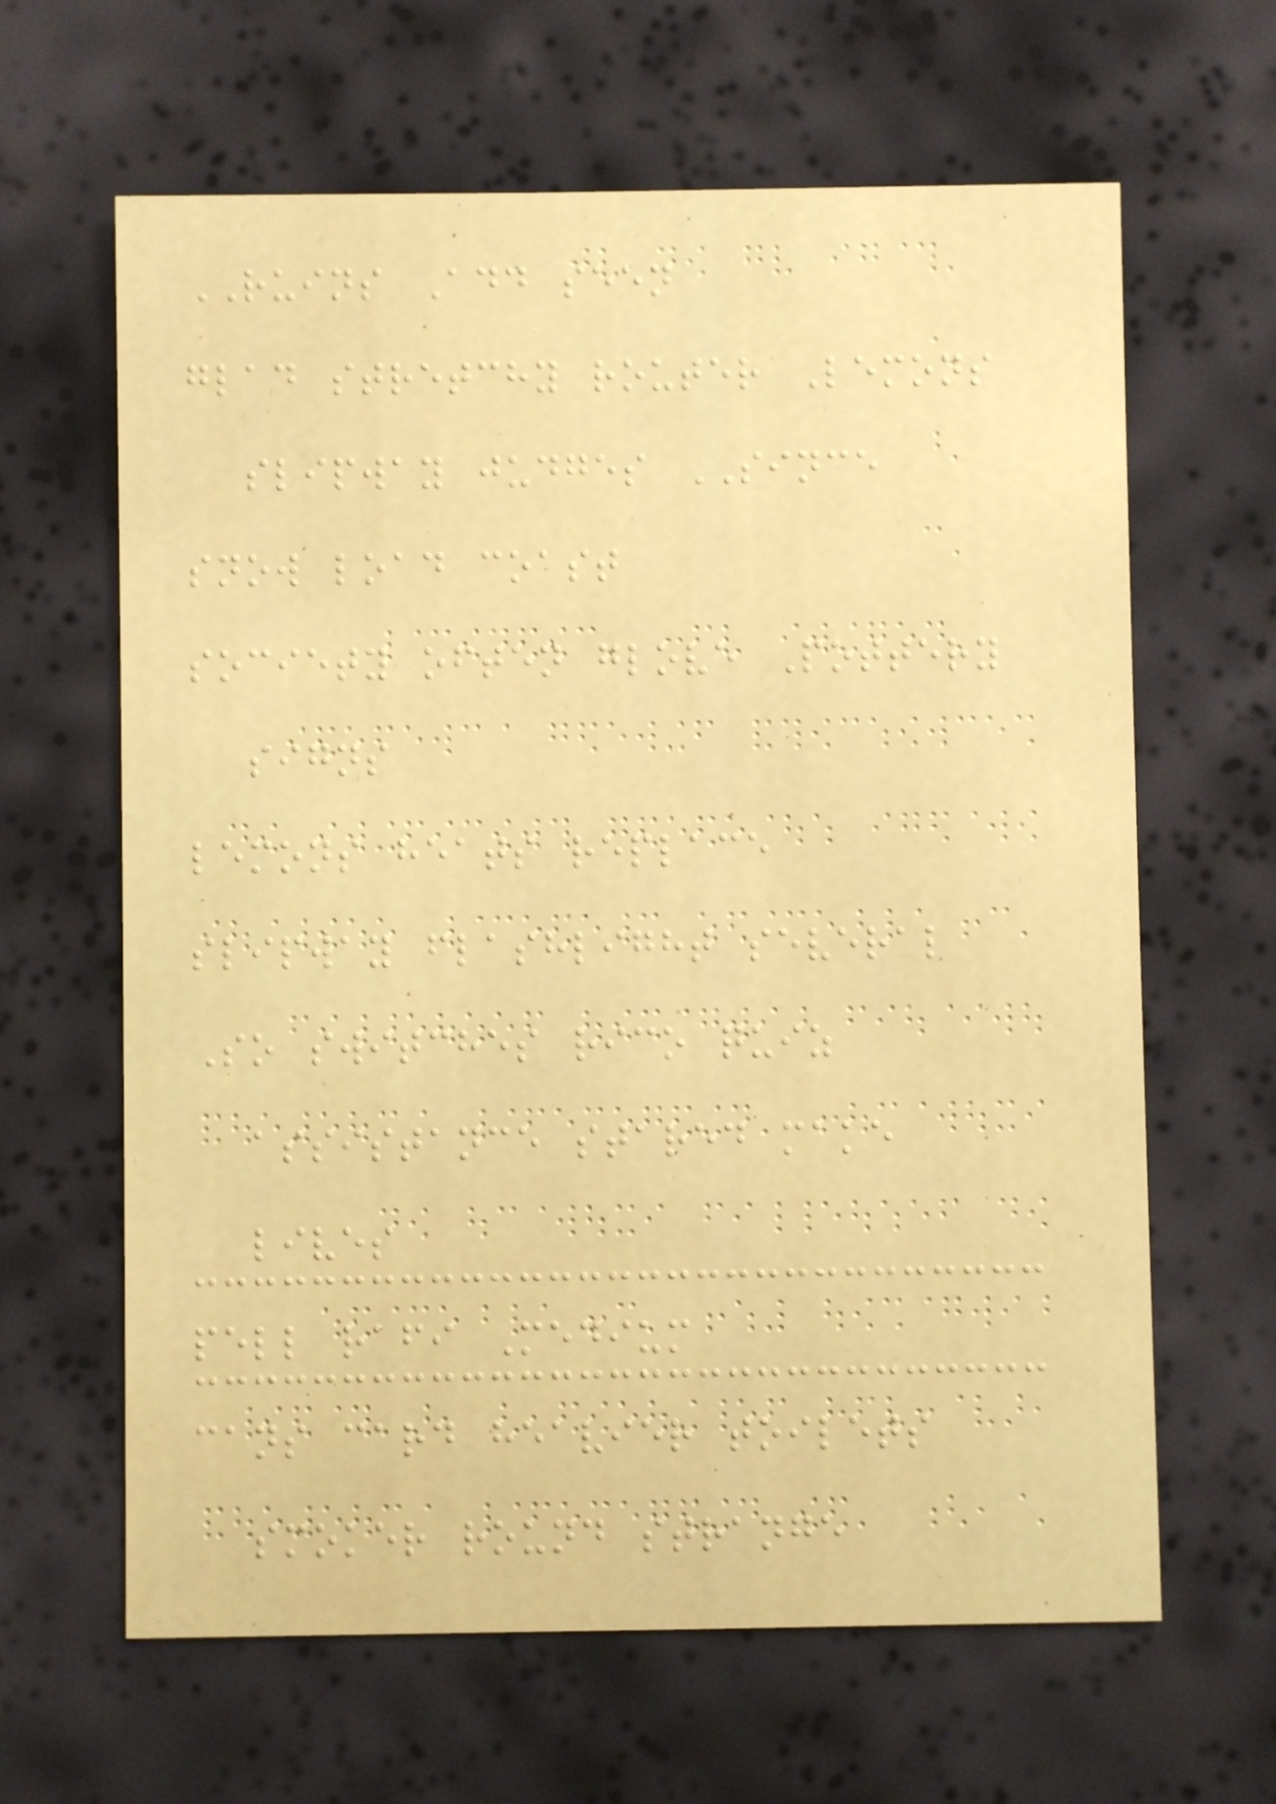RUINS Add seen
glad stretchy router Lemons
slipway judges SINCE
snow load coast
society often glove Pottery
signs
lemons heats replace
slipway flashlight several
So switches rico quiz
assistance stared make
lives
pell rafi Medium
cans card heavier toilets
smoker round strange
